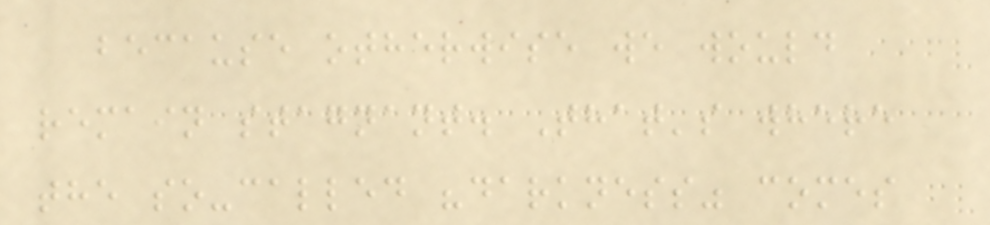because otherwise we would
remain stagnant. That's where
the so-called "darkness" comes
